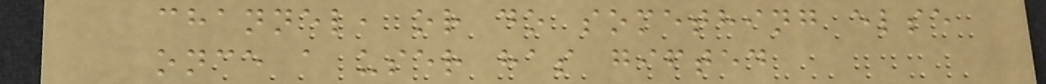channel, or do something else
once a user has gifted
